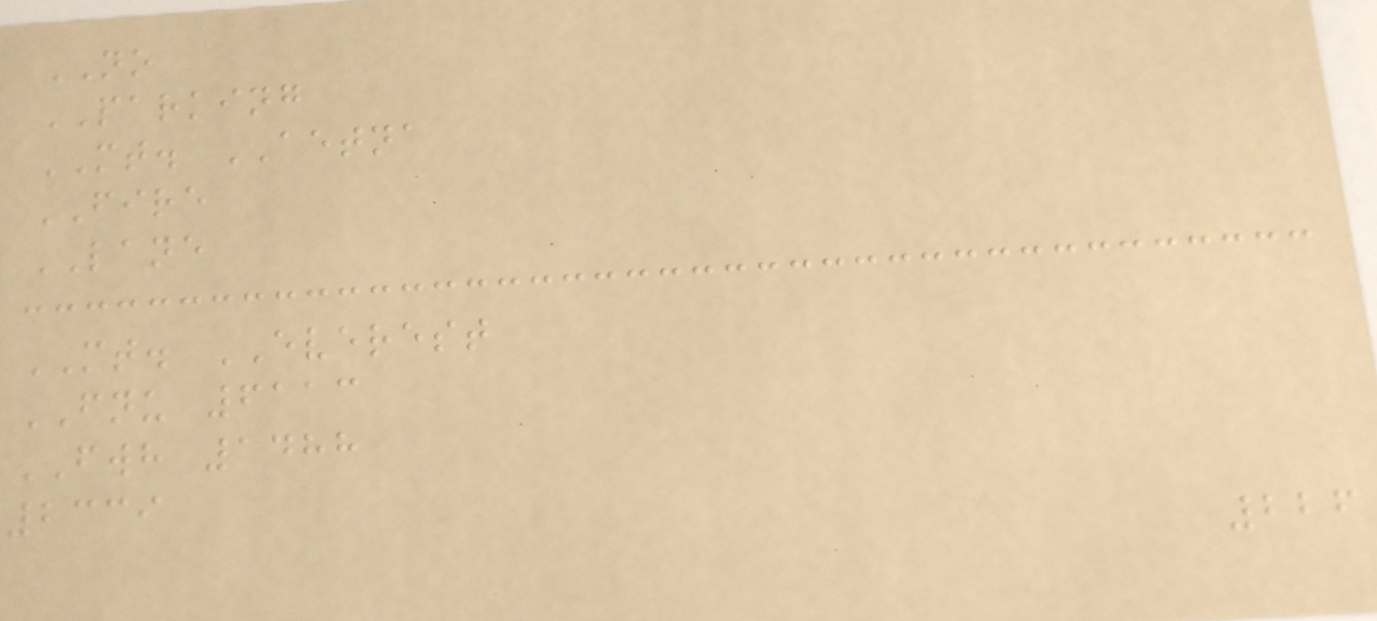NO
PARKING
MT. AETNA
FIRE
LANE
MT. EVEREST
FNU 6113
FWH 1488
2339
226
